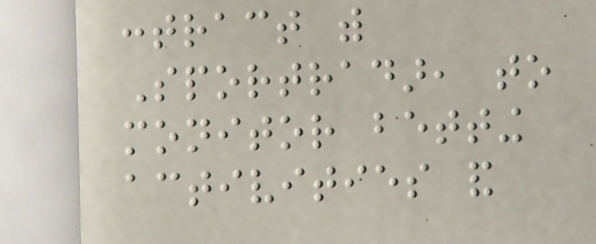contract with
Sportradar, to
monitor betting
activities and
